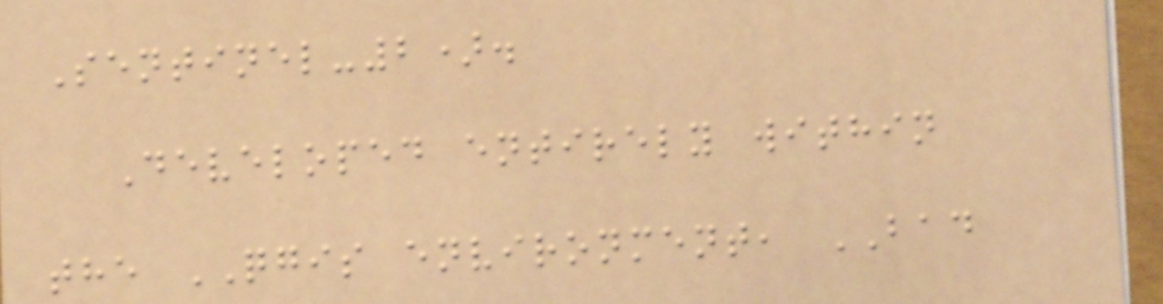Sentinel-2).
Developed entirely within
the QGIS environment, BAD
